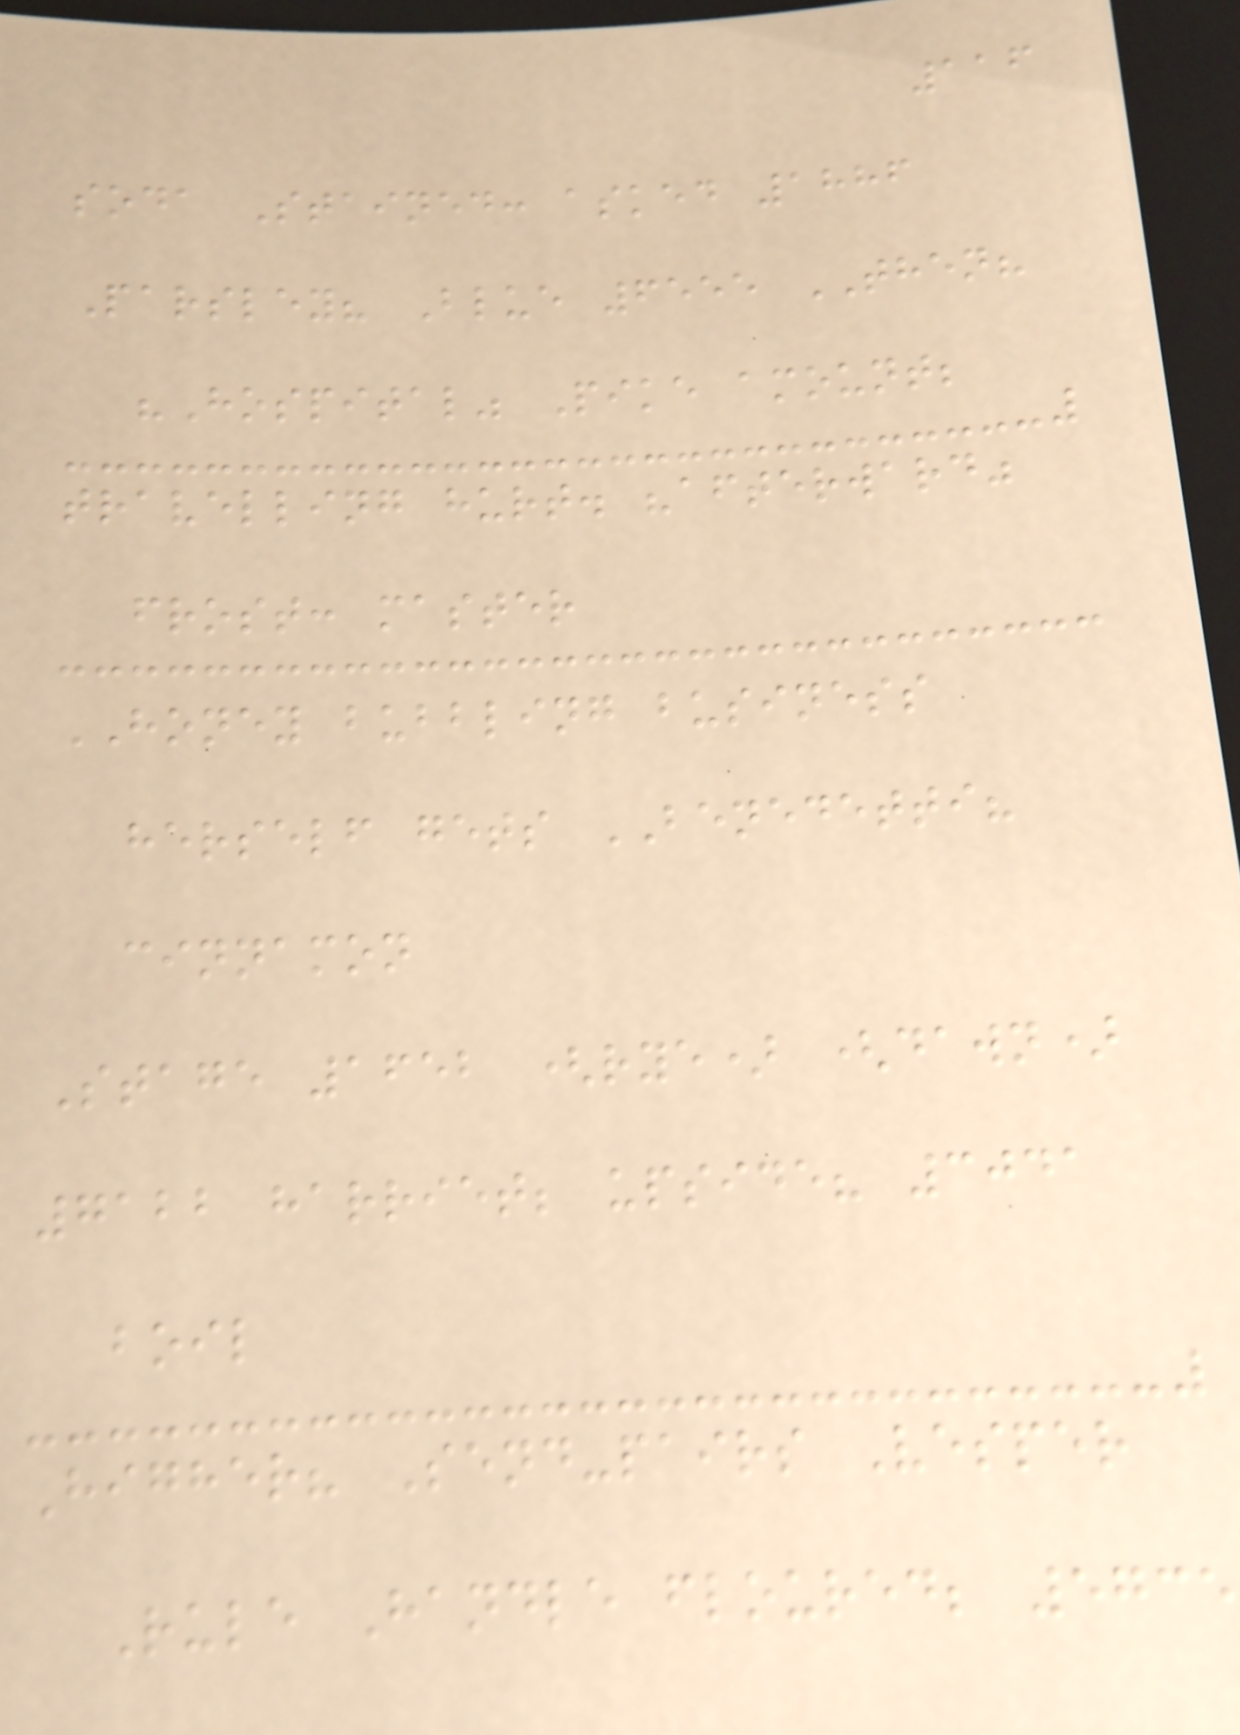116
soda Stained: asked 1886
Parsley? Blue 6555 THEN?
"Hospital" Pike amount;
travelling hurt. "afterward"
frost: master
HONEY bubbling business
herself gets BENEDETTI?
cinnamon
Stage 1652 (rye) (dawn)
7122 harriet; upside? 3041
boil
Higher? Send-pairs Vesper
Rule Handle floured; 5735
